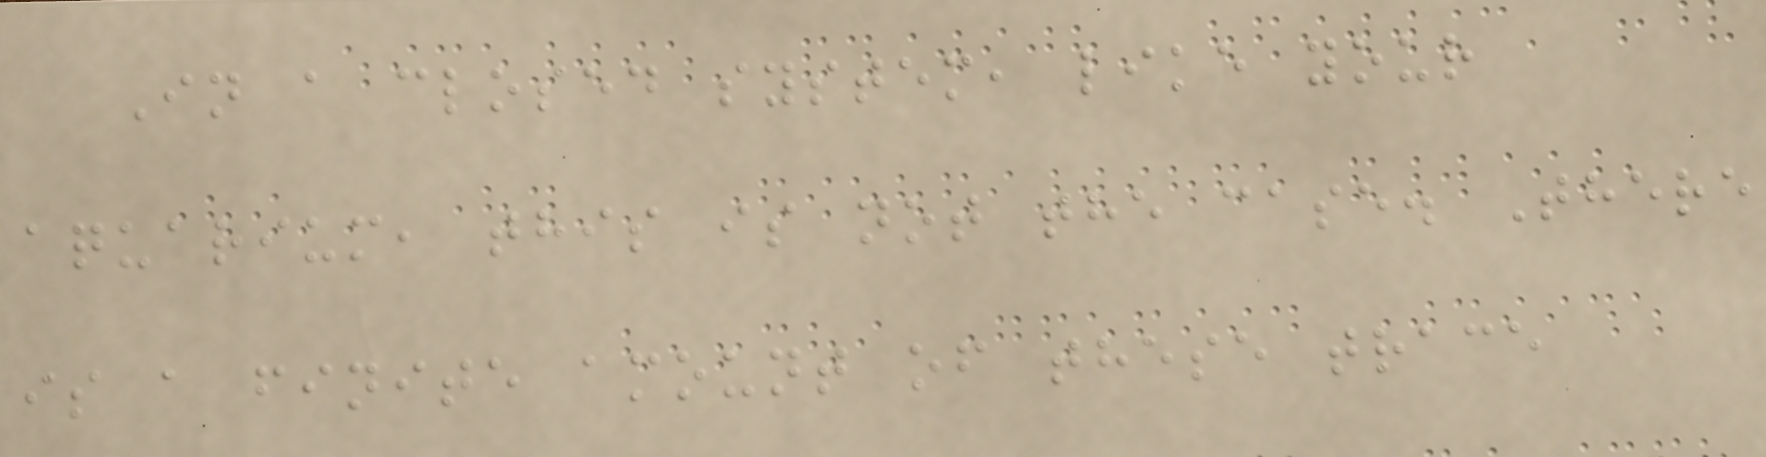In a closed system, like your
aquarium, this is not the case. There
is a finite amount of these trace
